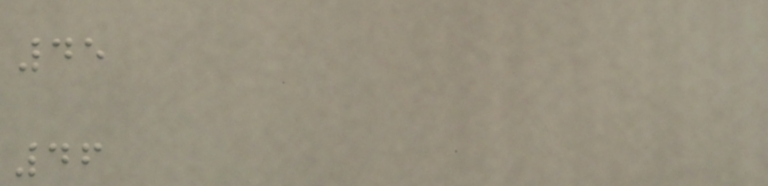45
46
